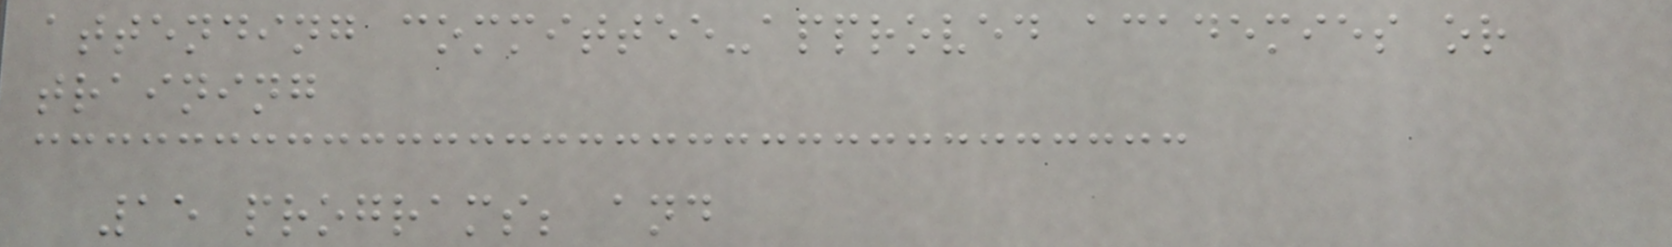attending committee-approved academies or
training
15 programs; and
